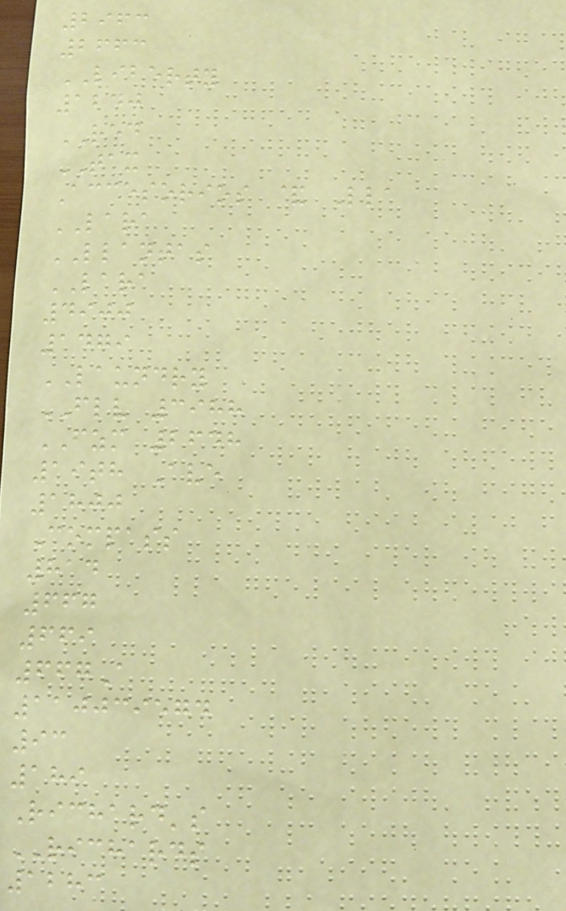2963
2663
LIBERTY
1240
RED
TAX
Accesorios & Lla
LARA
LLANTAS
LARA
4900
1479
LAUNDRY
FLV 3988
FZM 2648
19th Ave
1800
Compass
814
667
669
667A
110039574
93
189
Richard's
RICHARDS
1283
